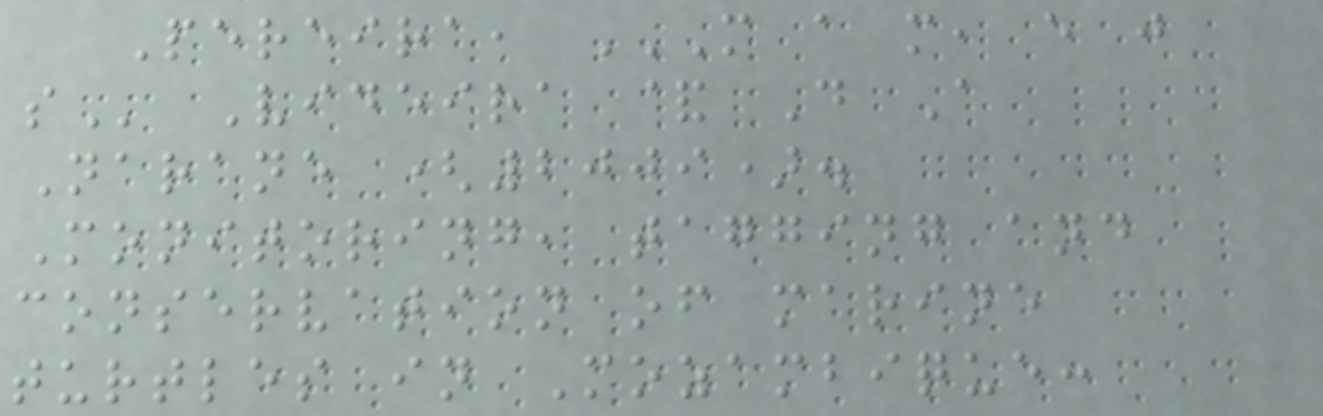Pereira, M A M, E J
S Videira & D A
Narane (2009).
Monitoring, tagging and
conservation of marine
turtles in Mozambique:
